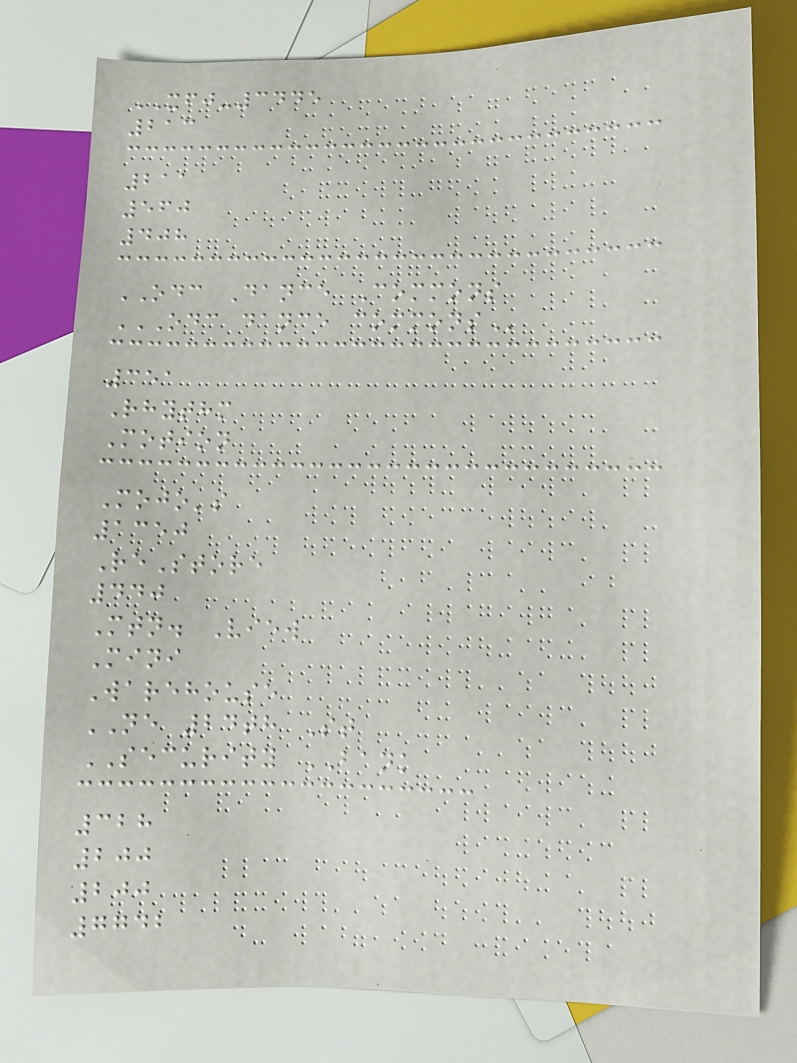XFJ-3445
213
211
560
408
ODC Dance Commons
ODC DANCE COMMONS
351
Rhythm
Motion
Mojo's
1350
ReStore
440
Mtn. View
Mini
Warehouse
NE 24th St
SECURITY BANK
328
200
200
7742
